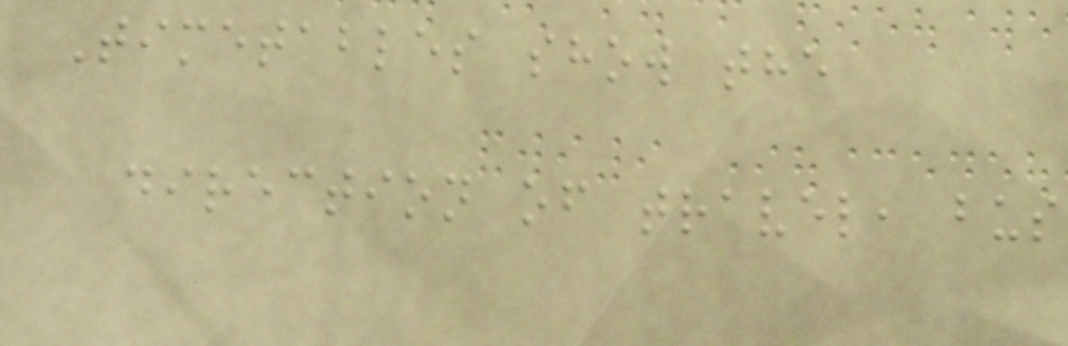Timetables show the
direction of travel, bus
